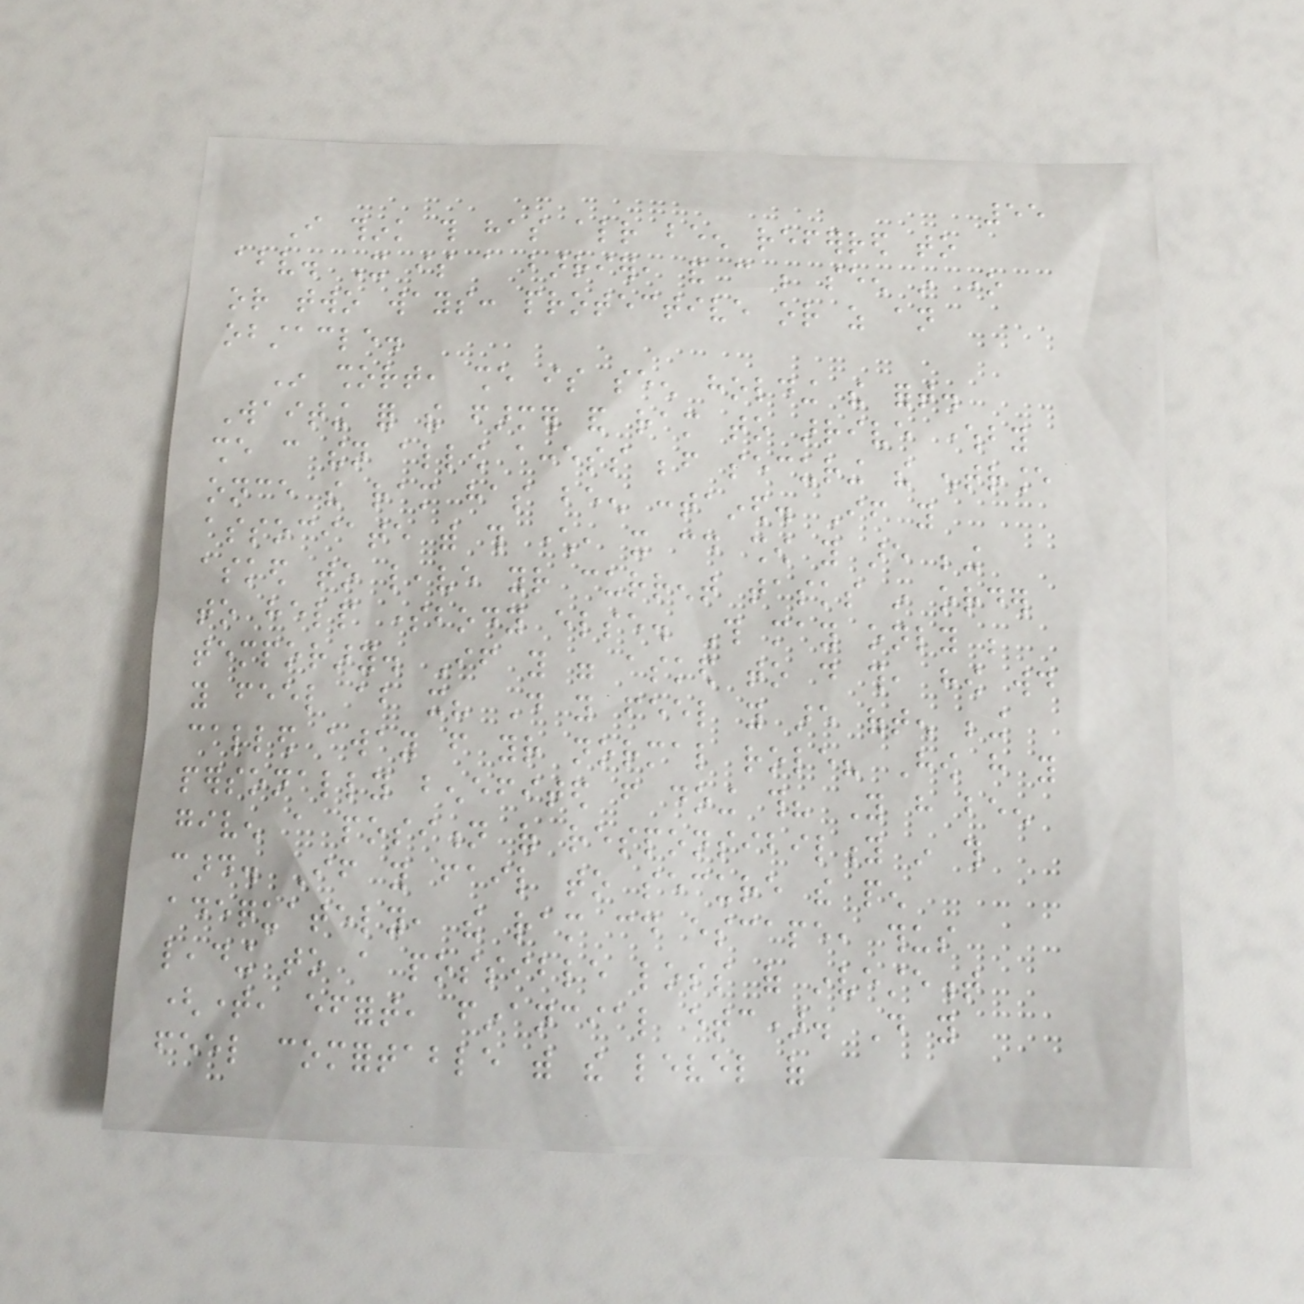55
I think this has already been referred to
above. It is a barrier, and can be seen in one
or two ways: protective or as an
obstacle.
In short, she is seen holding the fort.
Waiting for the farmer and ram to arrive whereby
she can then allow access before securing the entrance
once the ram has been contained. If you
associate with this character, it could show you are being
asked to leave your current tasks in order
to help somebody else. This may only be
temporary. If you were asked to do this, how would
you feel about it? Do you feel you are often being
called away from your normal role? How have you
personally benefited from doing this? You have been
given a position of responsibility in this
card. If you fail to secure the pen
adequately, the ram could escape, thus
leading to a possible loss of investement
(time, effort, financial etc). Do you
feel comfortable with the level of
